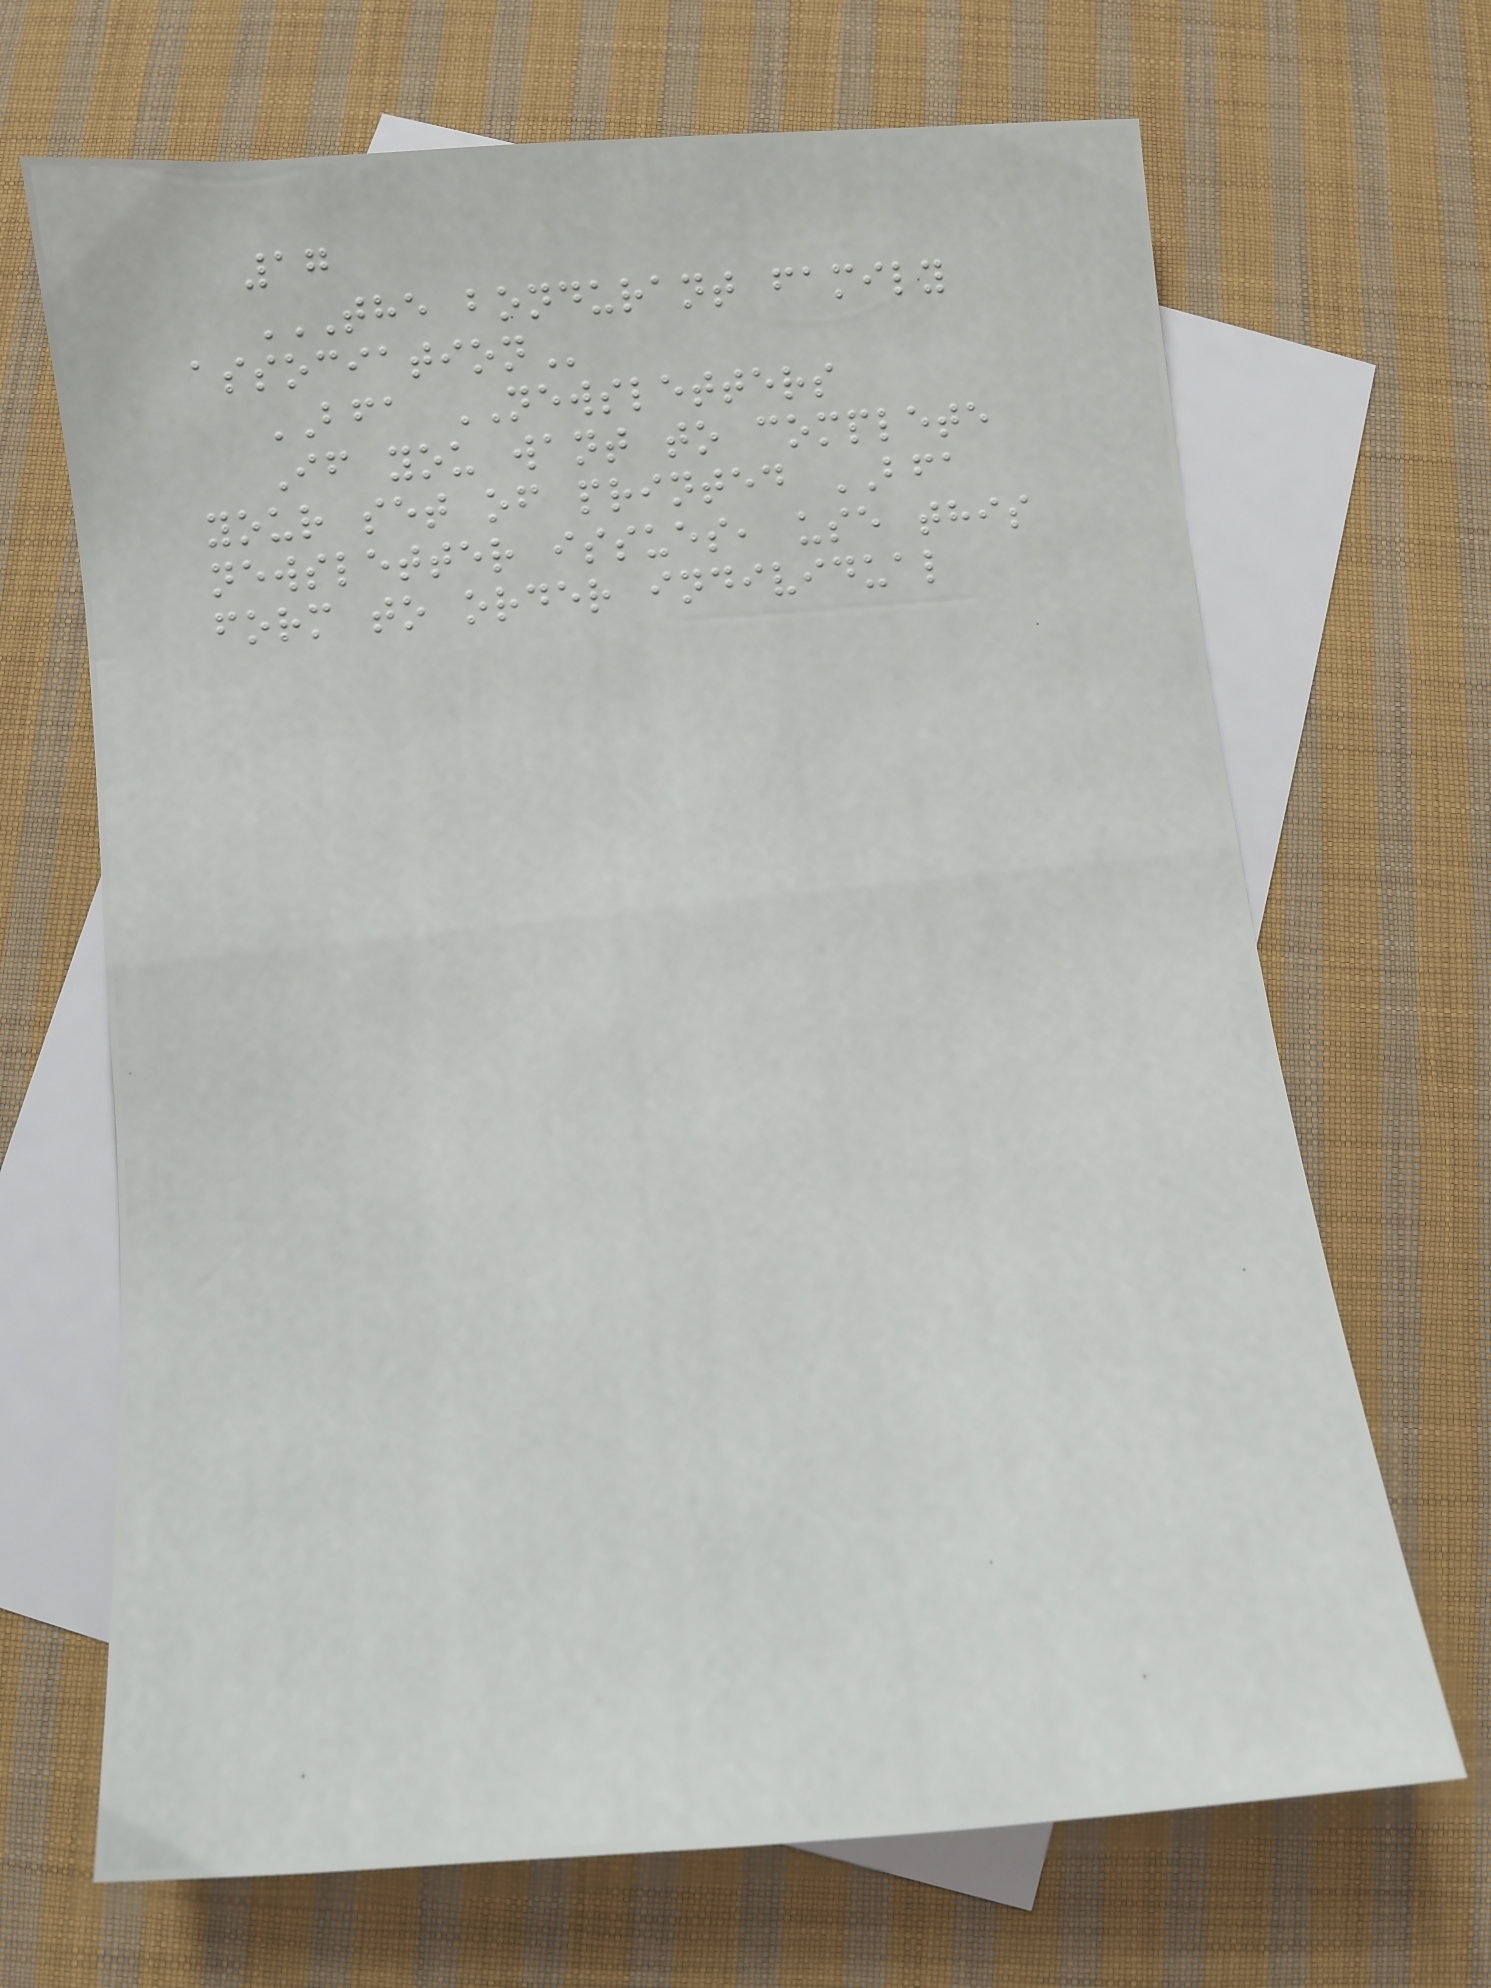17
THE BONDURANT FAMILY
ASSOCIATION
BFA NEWSLETTERS
If you want to complete
your set of printed BFA
newsletter issues, use this
form to order individual
